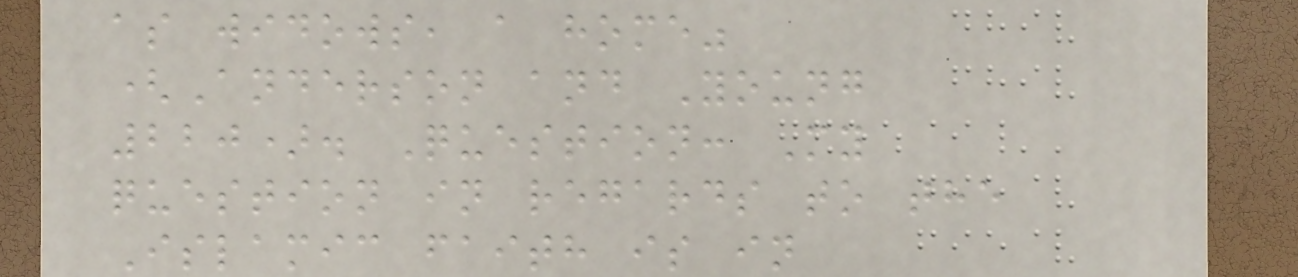as widows, a home"
(Anderson and Young
220). Question: My
question in regards to the
Islamic faith is in
